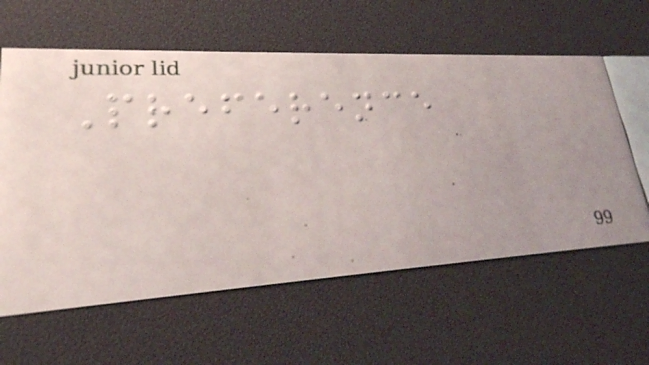Preference
